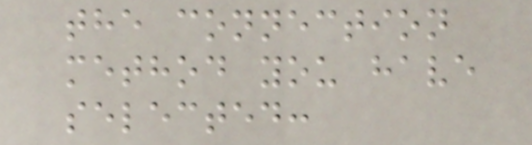the connection
method you have
selected:
